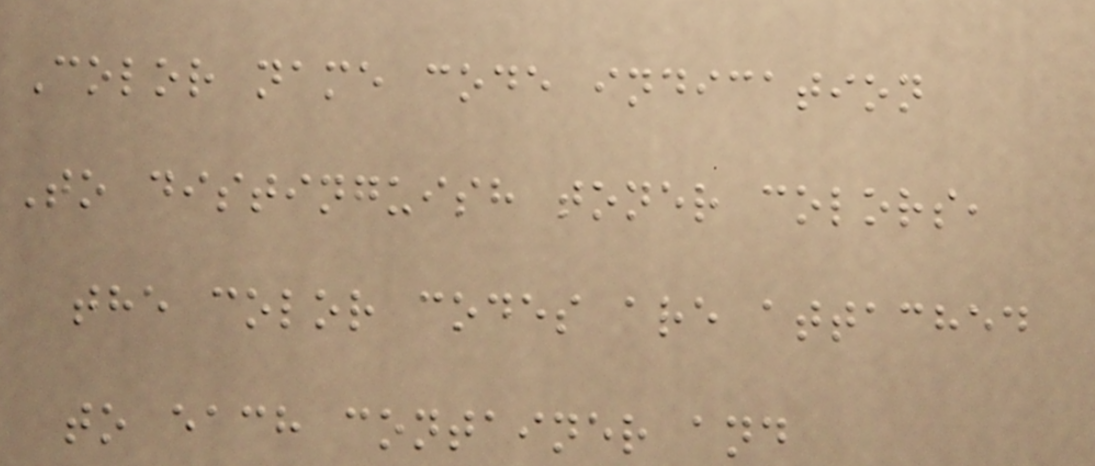Color name code indication
To distinguish toner colors,
the color codes are attached
to each container and
